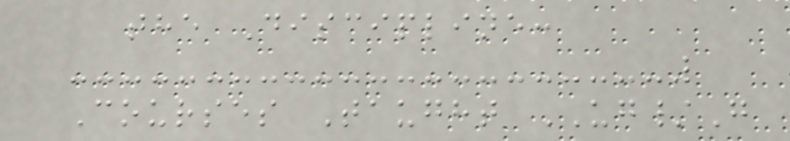the Discipline:
Courses Taught UG/G
